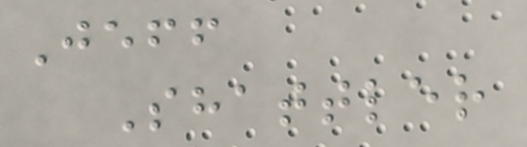Jeff
Shattler
